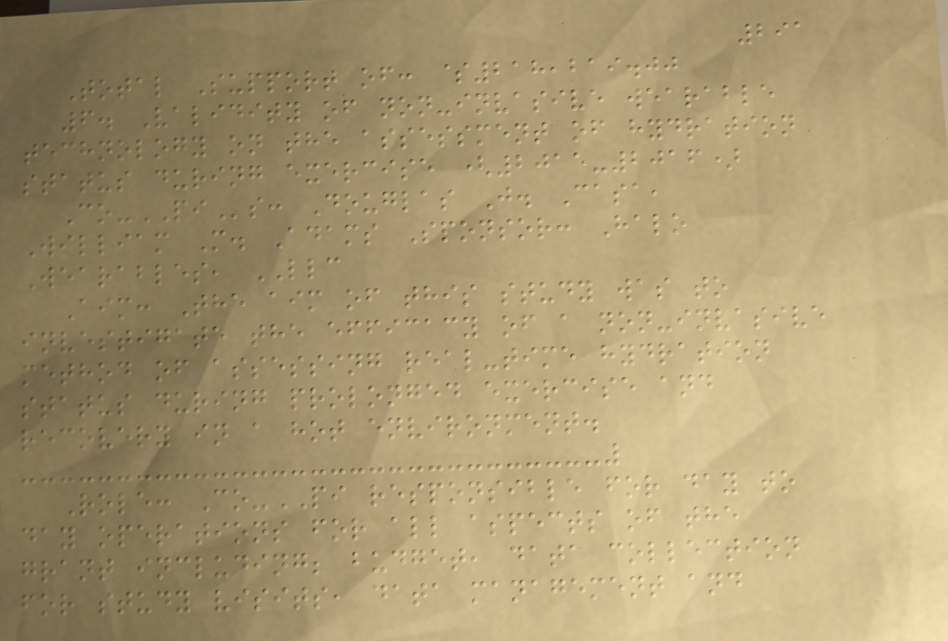291
Total Support of: $218,219.00
6. Validity of non-invasive wearable
technology on the assessment of hydration
status during exercise (2015-2016)
Co-PIs: Douglas J. Casa,
William M. Adams Sponsor: Halo
Wearables, LLC
Aim: The aim of this study was to
investigate the efficacy of a non-invasive
method of assessing real-time hydration
status during prolonged exercise and
recovery in a hot environment.
Role: Co-PI responsible for day to
day operations for all aspects of the
grant including; budget, data collection
for study visits, data management and
